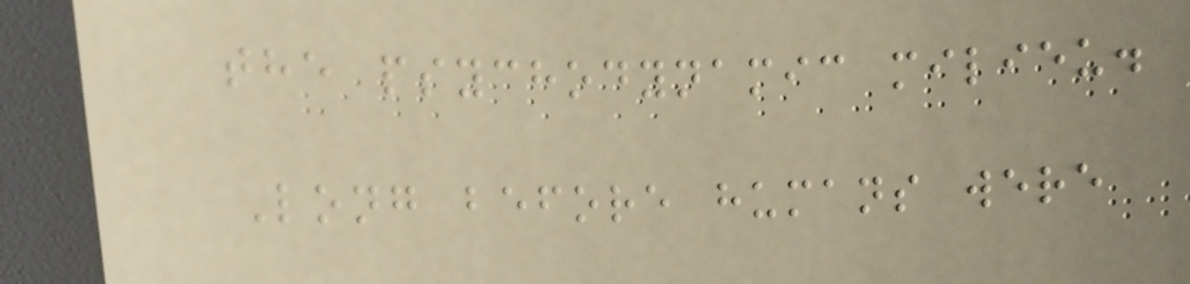the psychodynamic milieu.
Long before humans were
